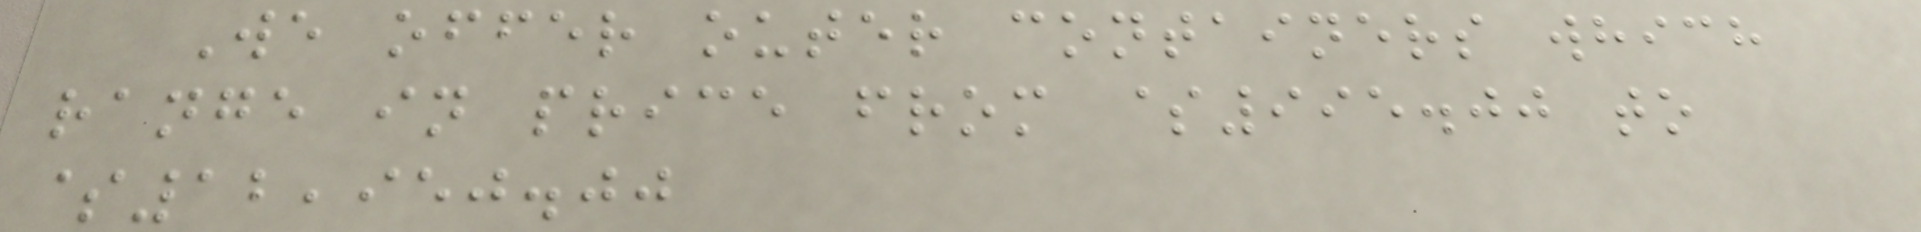We offer outer containers which
range in price from $995.00 to
$12,950.00
